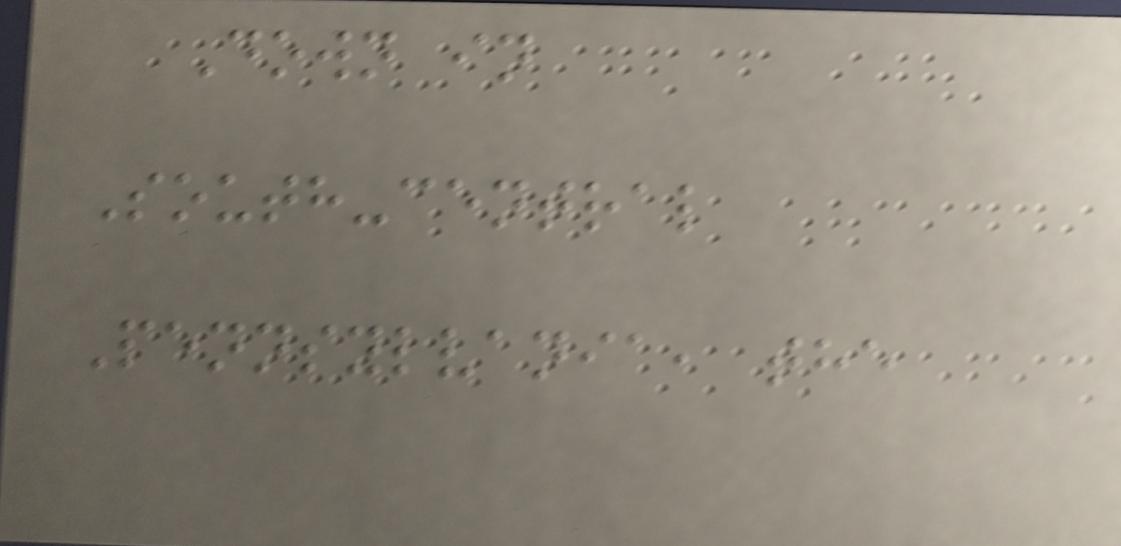Down in
South-central
Pennsylvania, the
